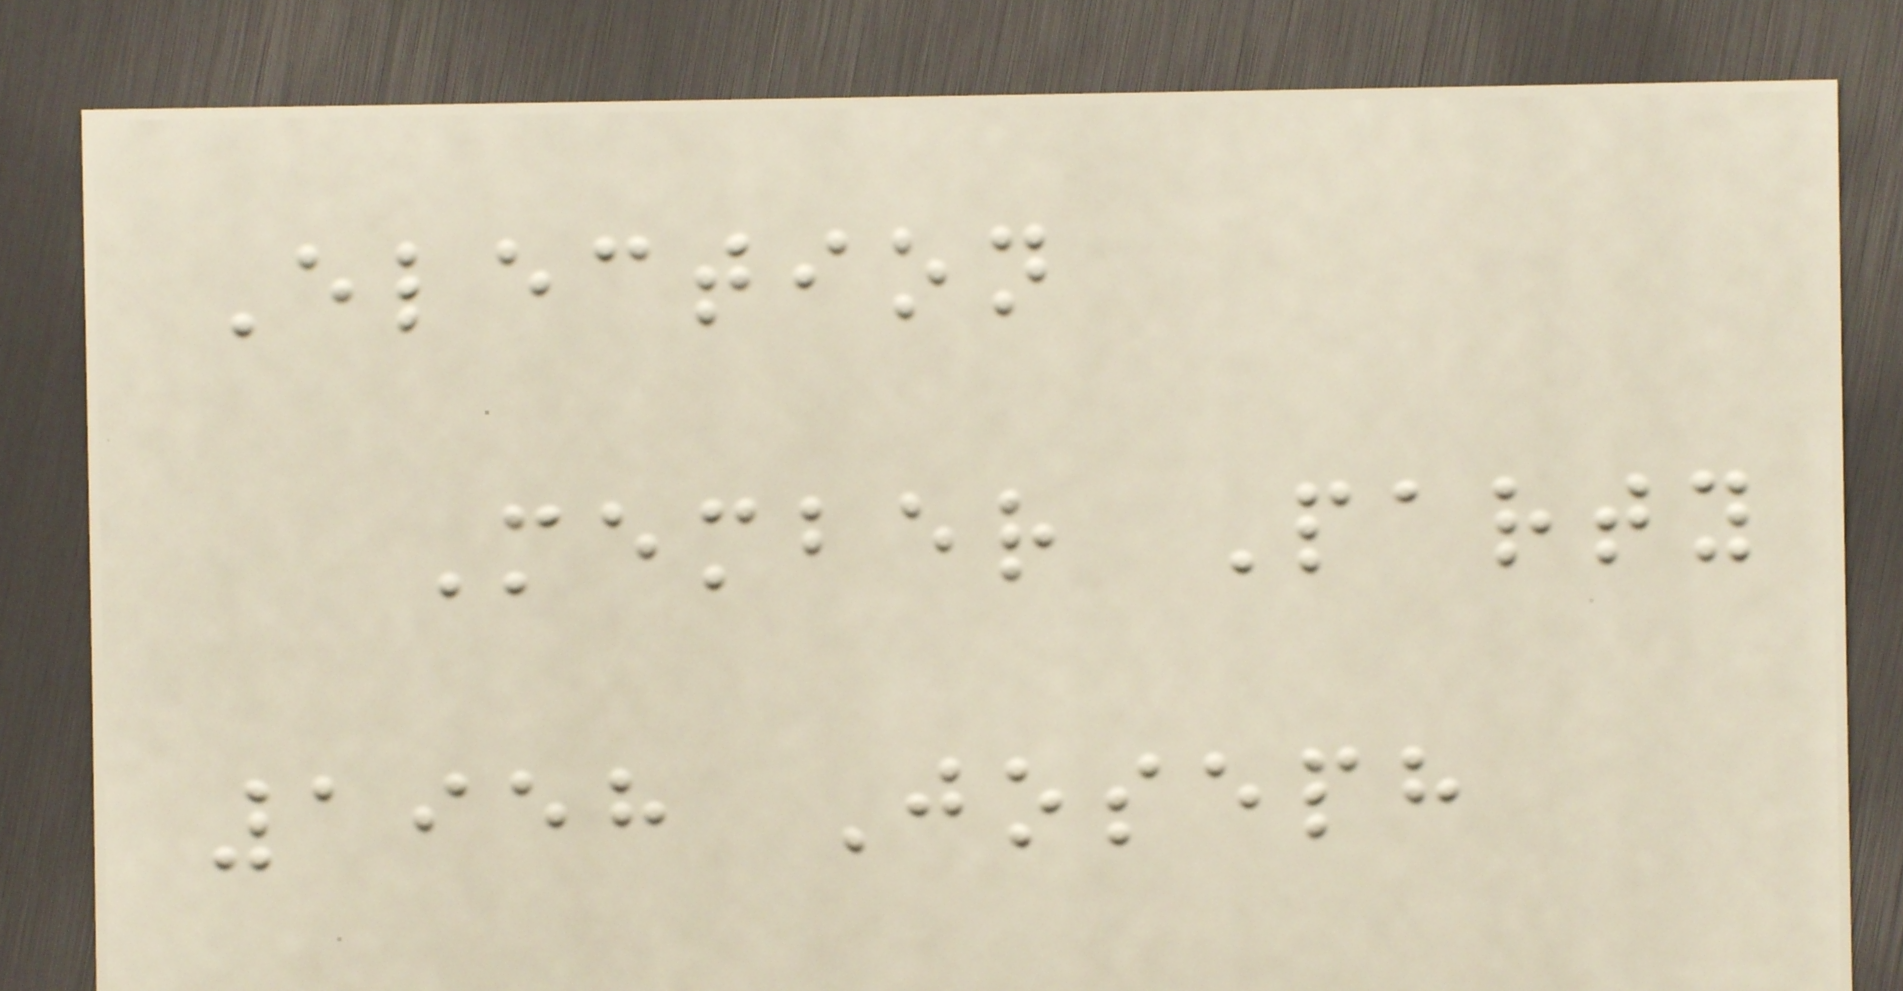Election
Member Party
1958 Joseph
